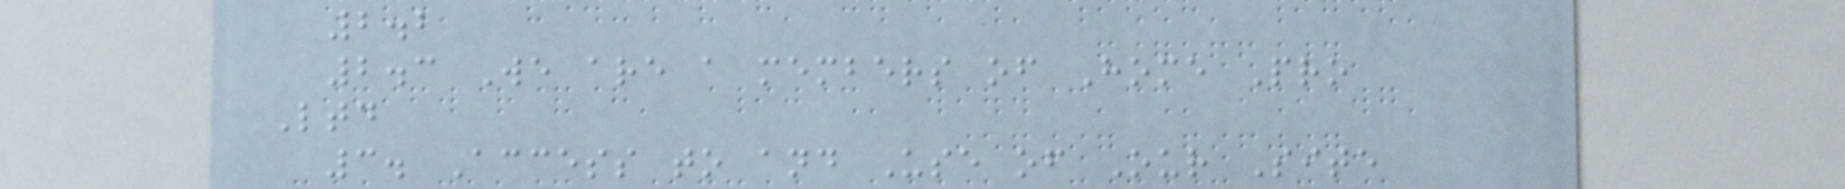2.2
2.3 We are a members of Home Pro
Ltd
3. Access to and Use of Our Site
